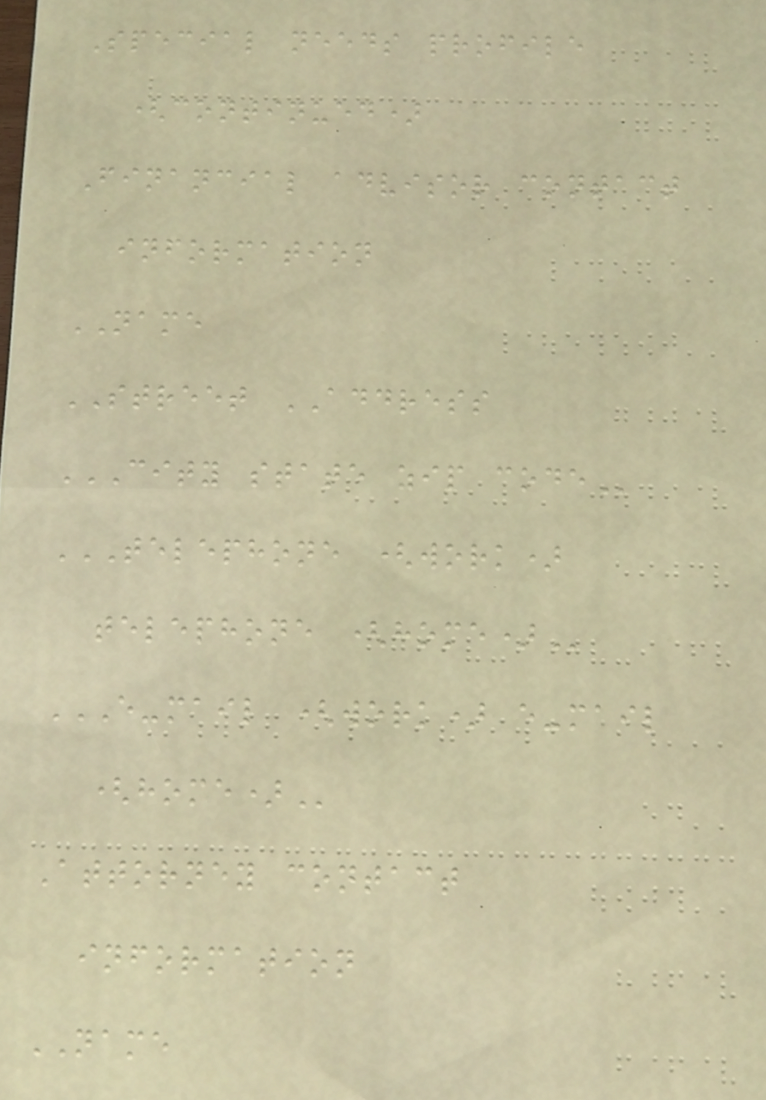Special needs profile
(continued)
Financial advisor contact
information
NAME
STREET ADDRESS
CITY STATE ZIP CODE
TELEPHONE (WORK)
TELEPHONE (HOME)
E-MAIL (WORK) E-MAIL
(HOME)
Attorney contact
information
NAME
